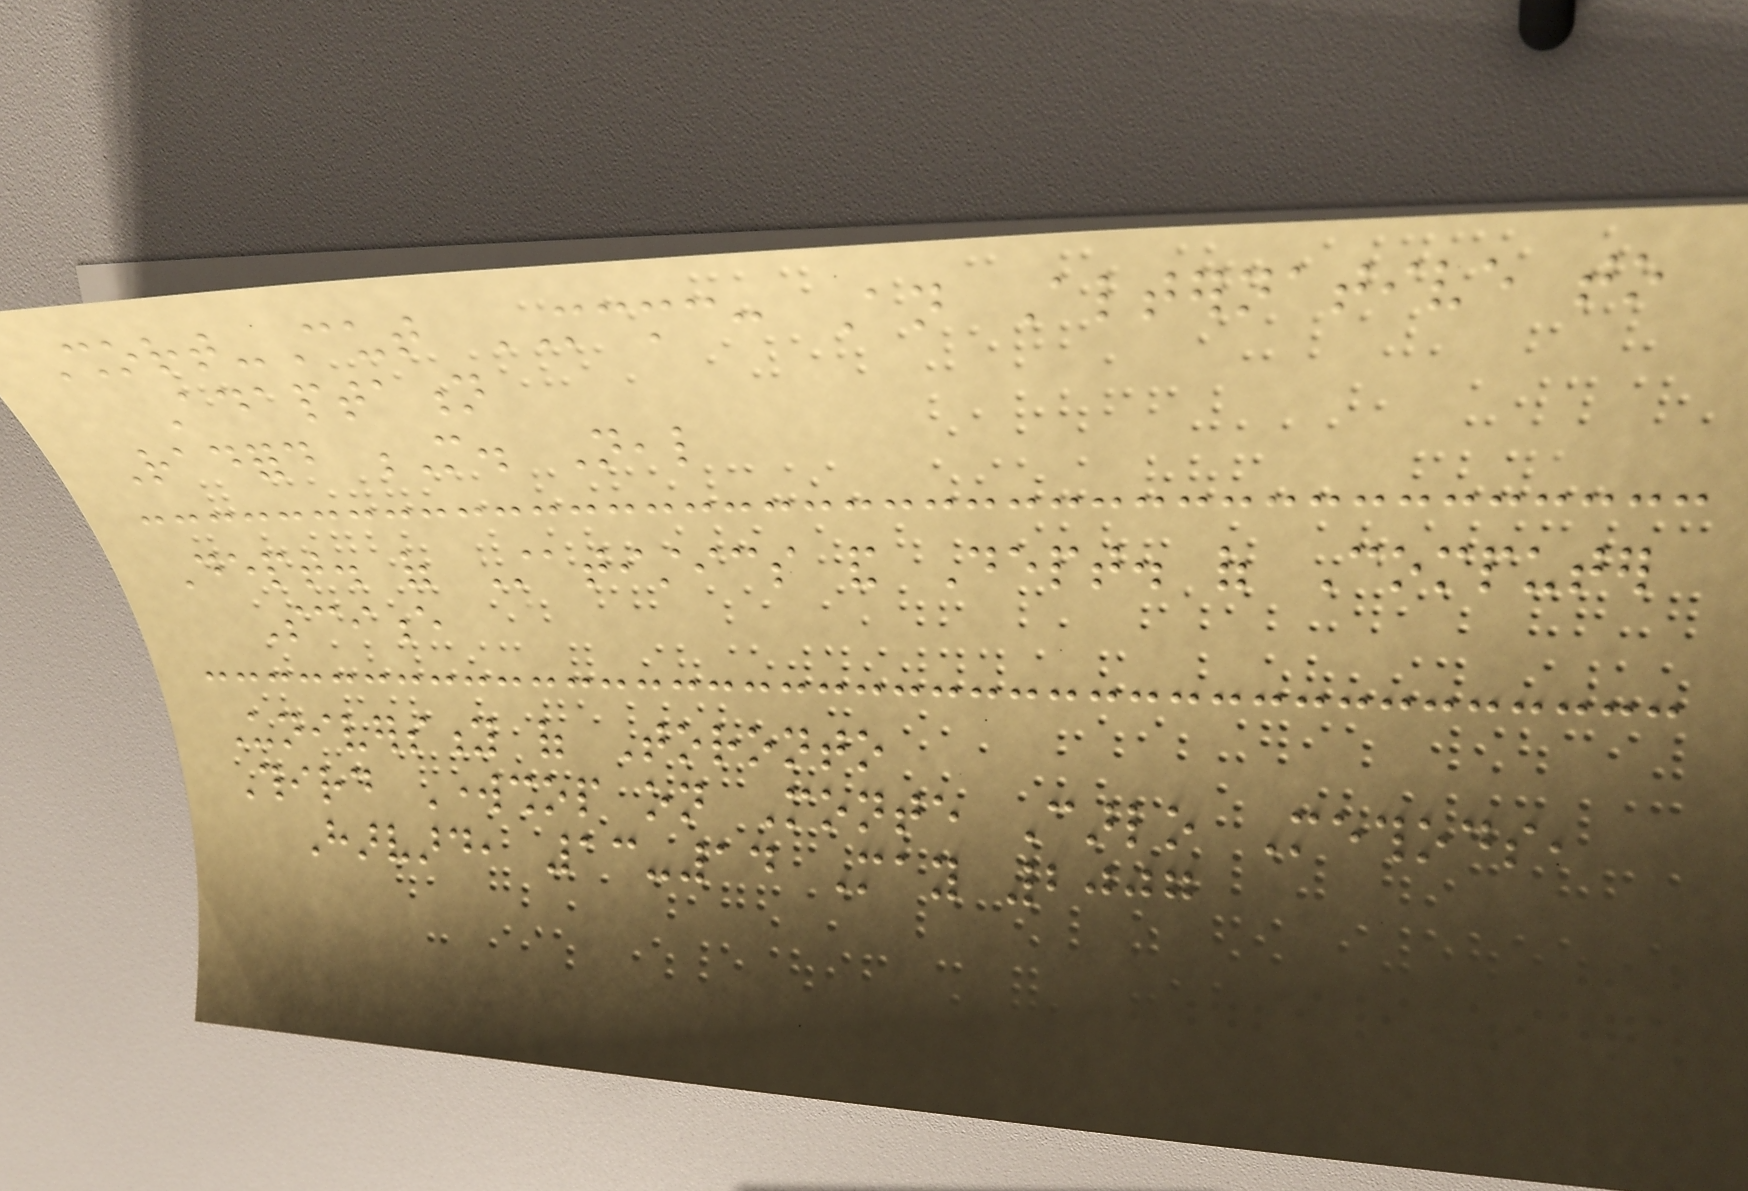Short-Cut MCMC: An Alternative to
Adaptation
Radford M. Neal
Dept. of Statistics and Dept. of Computer
Science
University of Toronto
Third Workshop on Monte Carlo Methods,
Harvard, 13-14 May 2007
